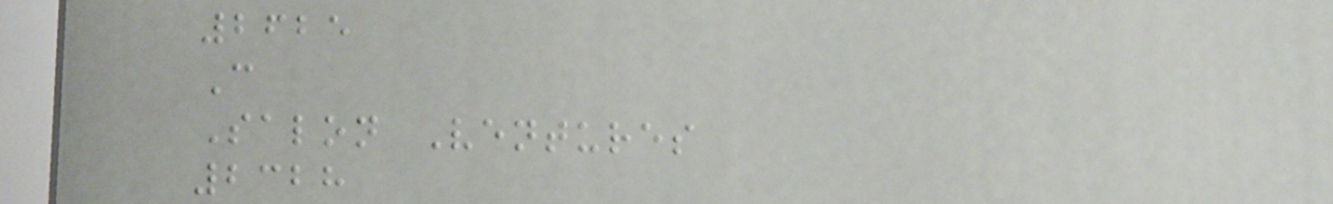2625
C
Salon Ventures
2328
